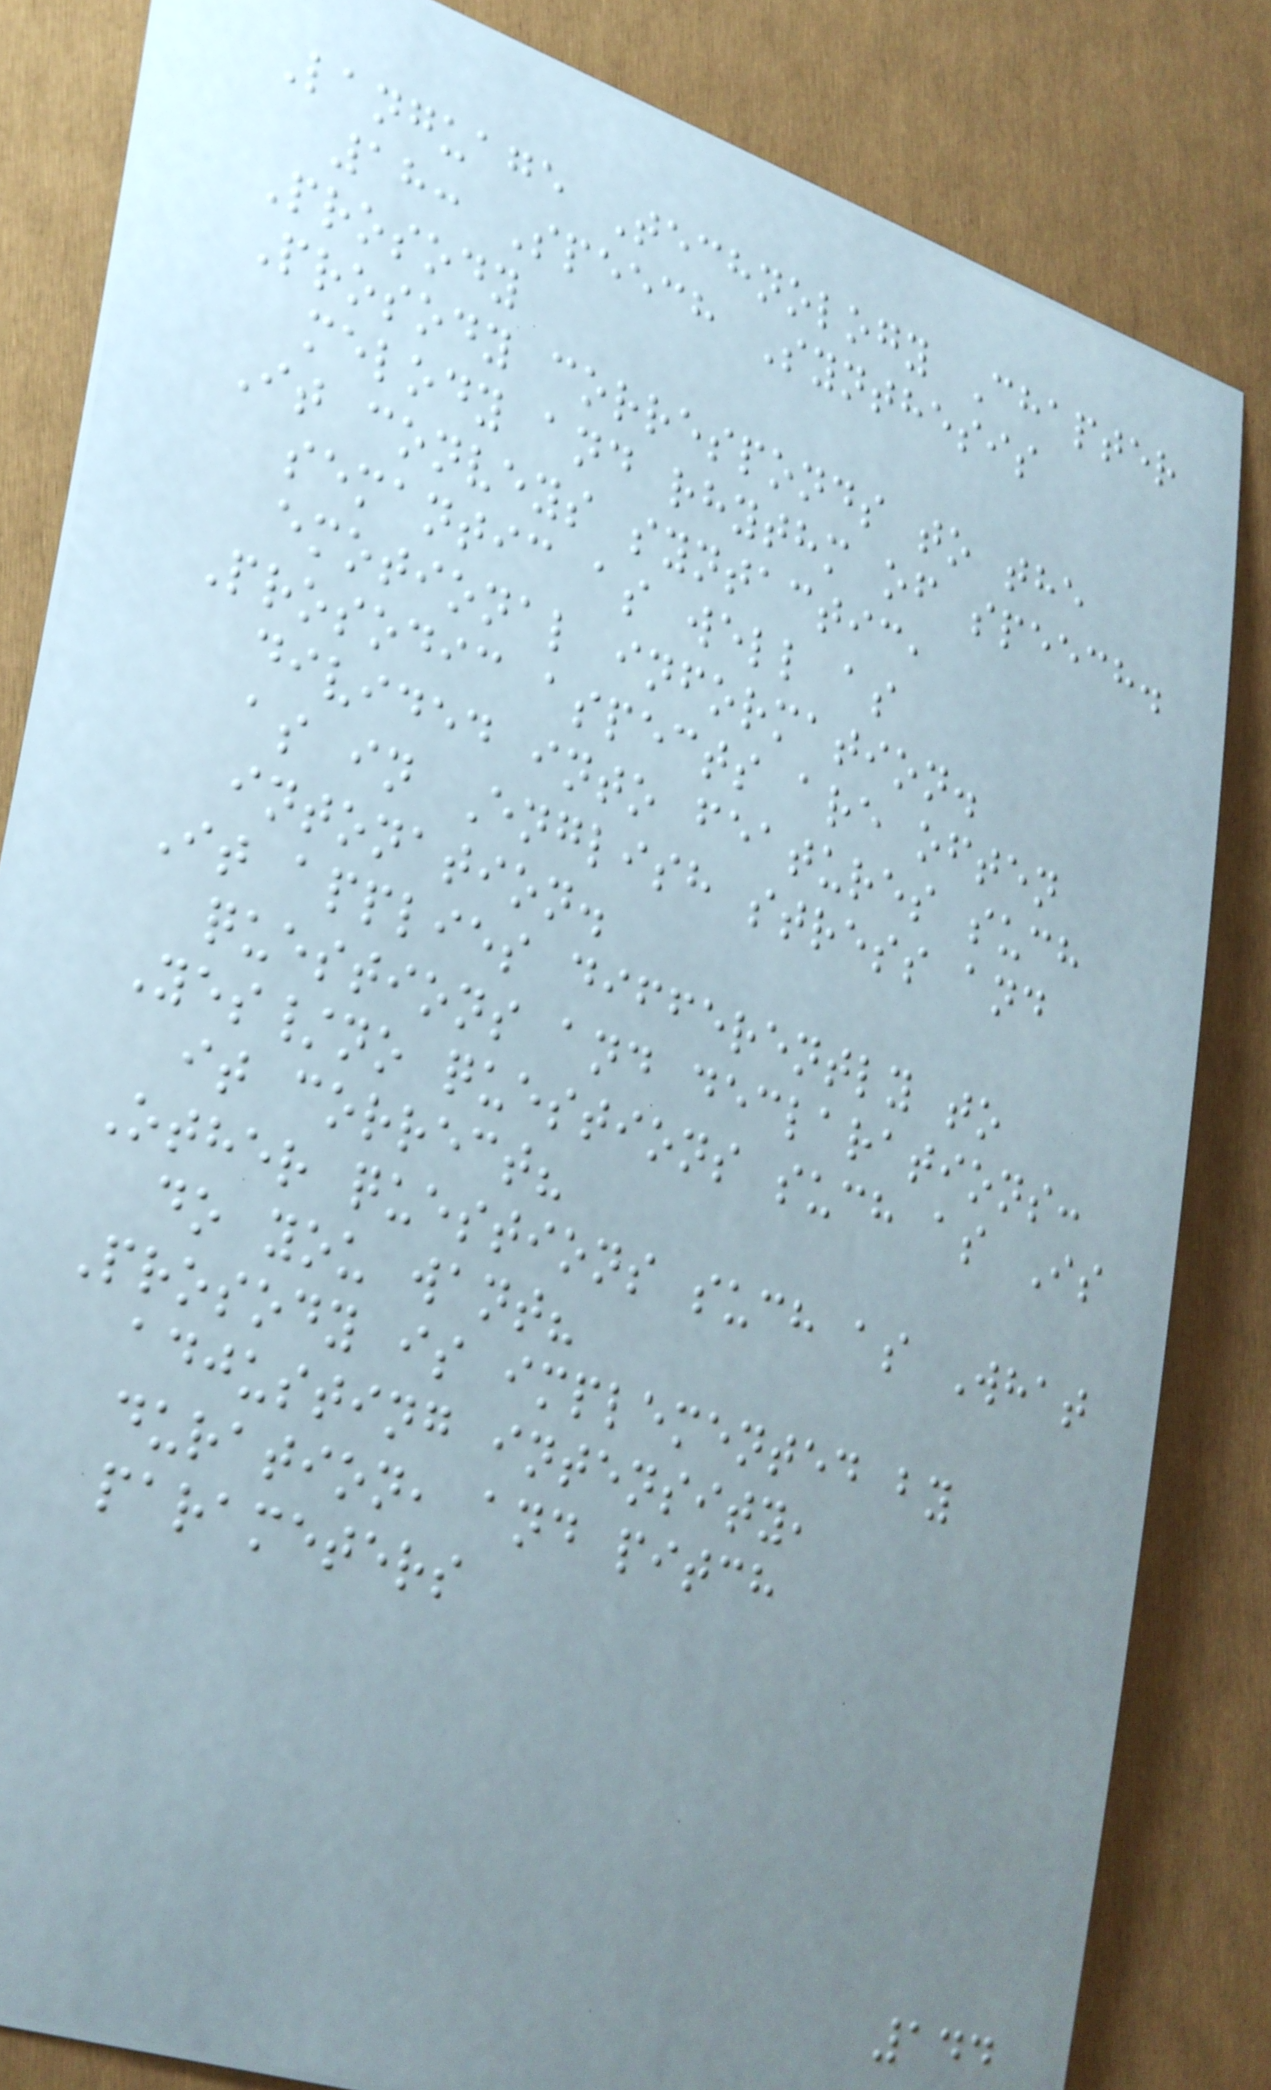Language Technology Chapter
18: Speech Synthesis
Prosody
Prosody corresponds to the
melody and rhythm of speech.
It conveys syntactic,
semantic as well as
emotional information.
Prosodic aspects are often
divided into features such
as in English stress and
intonation.
It applies differently to
questions and declarations:
Yes/no questions such as Is
it correct?
Other questions such as What
do you want?
Prosody is implemented by
adjusting intensity,
duration, and pitch
parameters
144
